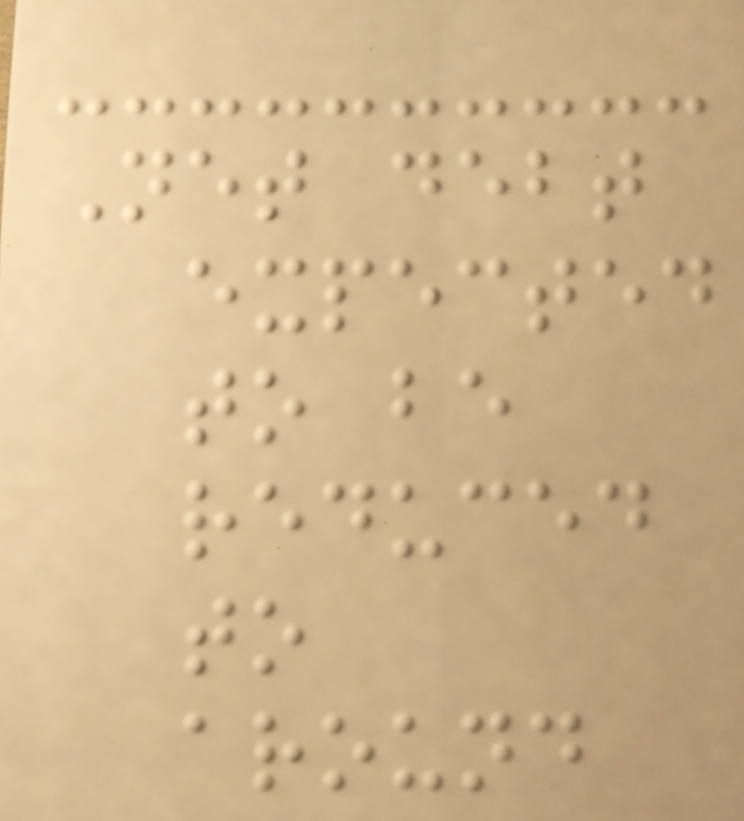Net debt
expected
to be
reduced
to
around
